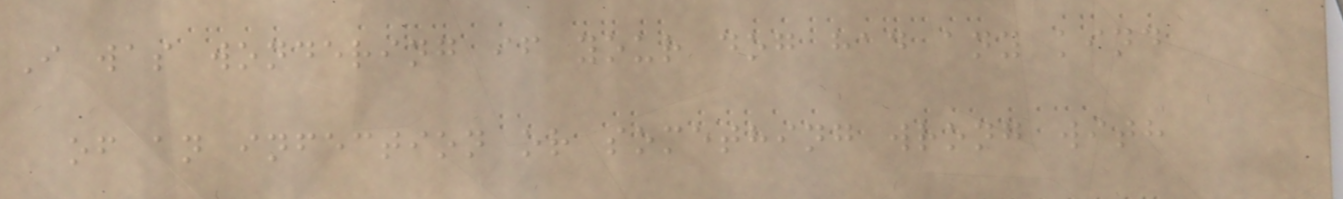I was wondering if your dog had any kind
of an infection or something wrong with
